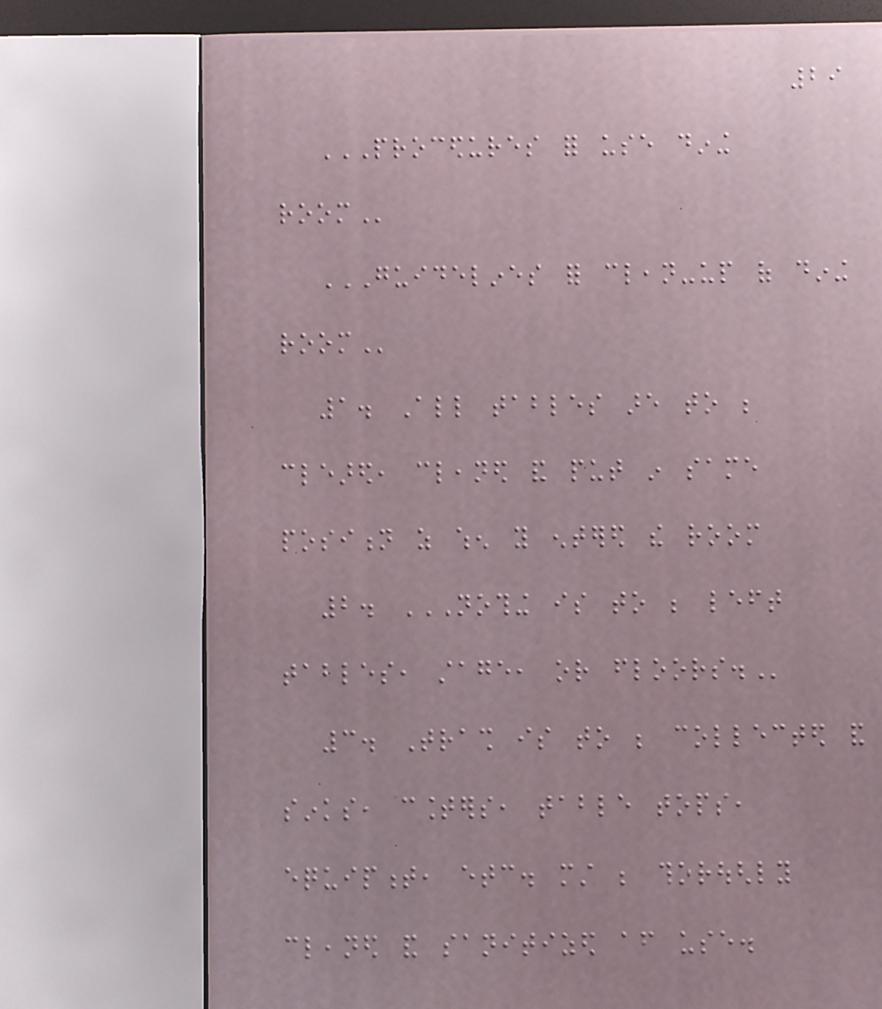29
PROCEDURES FOR USE DINING
ROOM
GUIDELINES FOR CLEAN-UP OF DINING
ROOM
1. All tables are to be
cleared, cleaned and put in same
position as when you entered the room
2. NOTHING IS TO BE LEFT
TABLES, STAGE, OR FLOORS.
3. Trash is to be collected and
sinks, counters, table tops,
equipment, etc. must be thoroughly
cleaned and sanitized after use.
